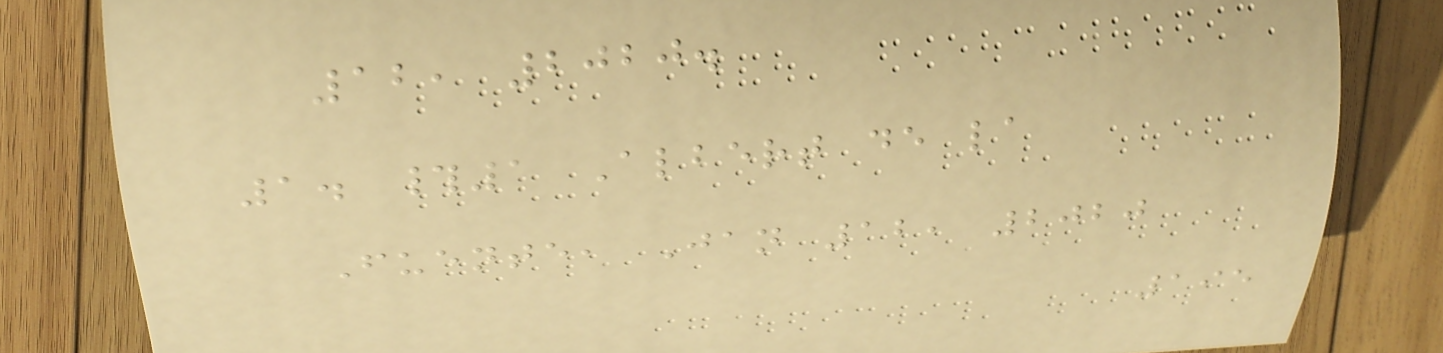12, 2020.
1. #1 Albert de la
Fuente, Jan 12, 2020
195
